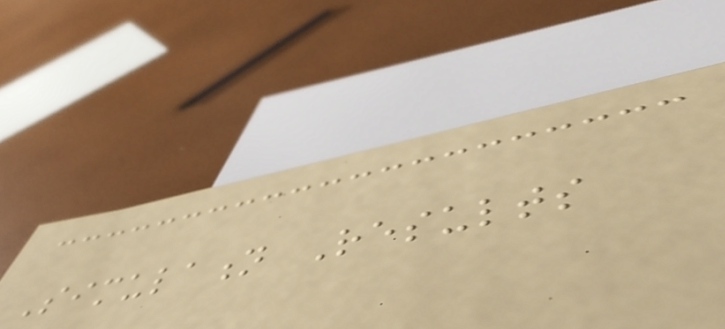Simulation Results
